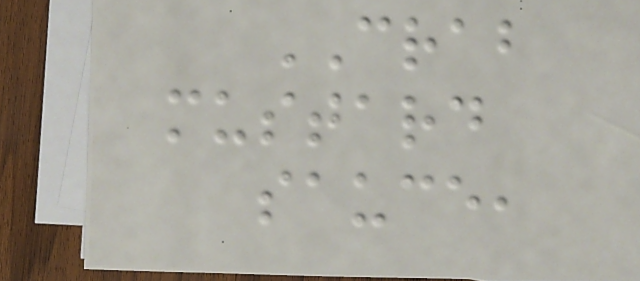CRAB
mustard
sauce,
